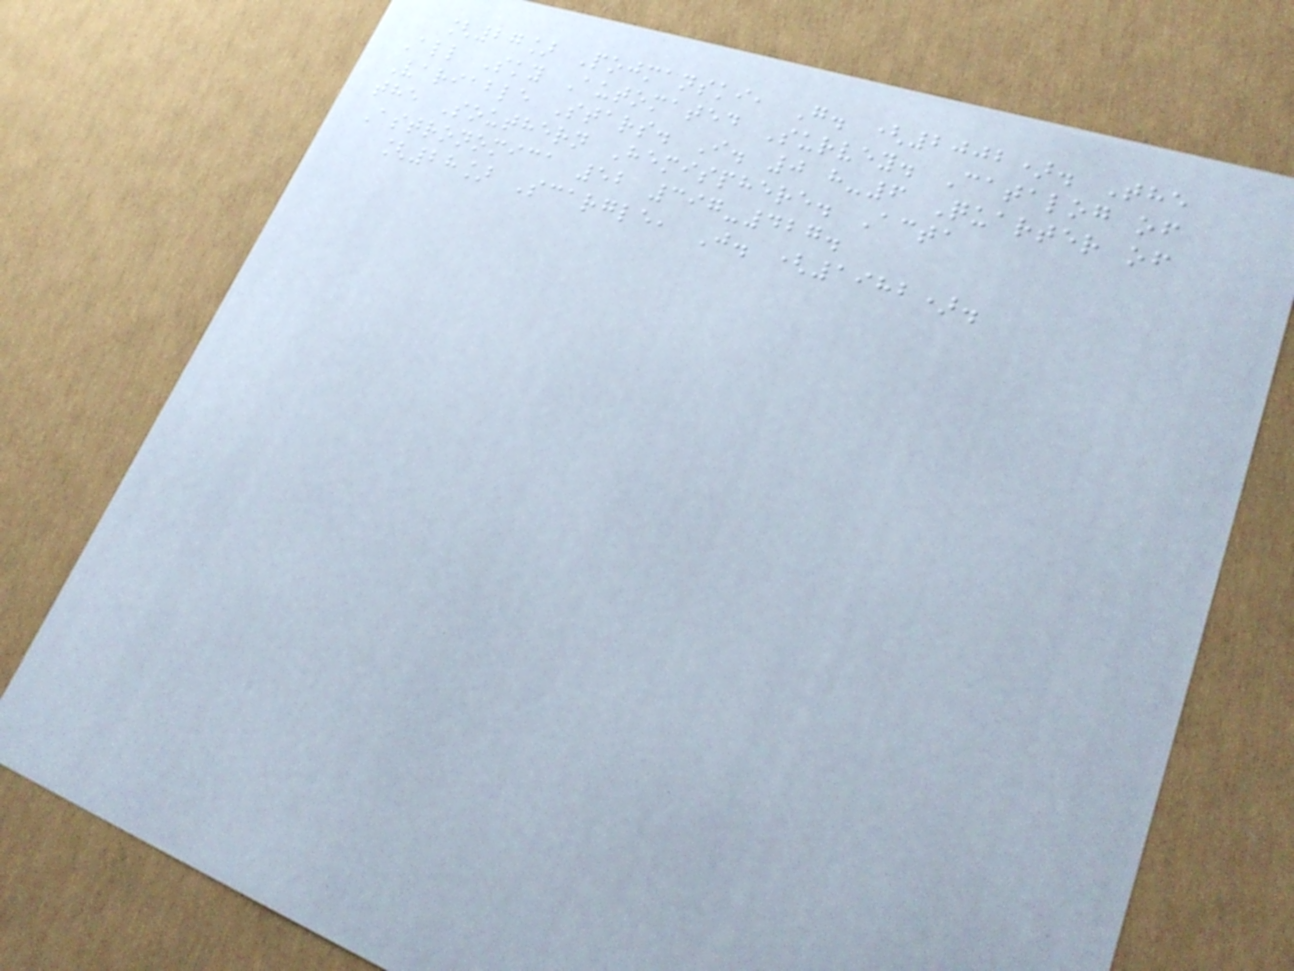[27] Pojmanski, G. (2002). The
All Sky Automated Survey. Catalog of
Variable Stars. I. 0 h-6 Quarter of
the Southern Hemisphere. Acta
Astronomica 52 397-427.
[28] Scargle, J. (1982).
